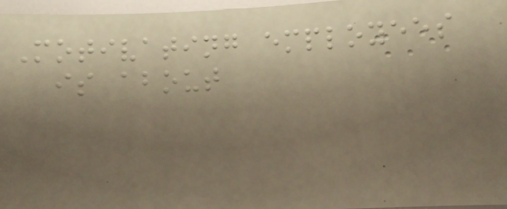Motivating employees
is about
